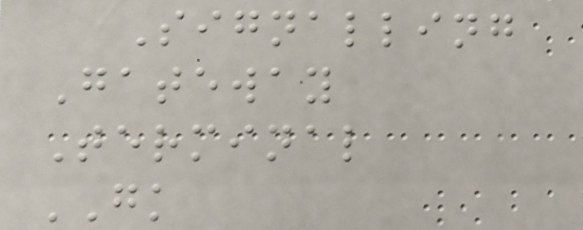Signalling
Gateway
Terminal
GK
